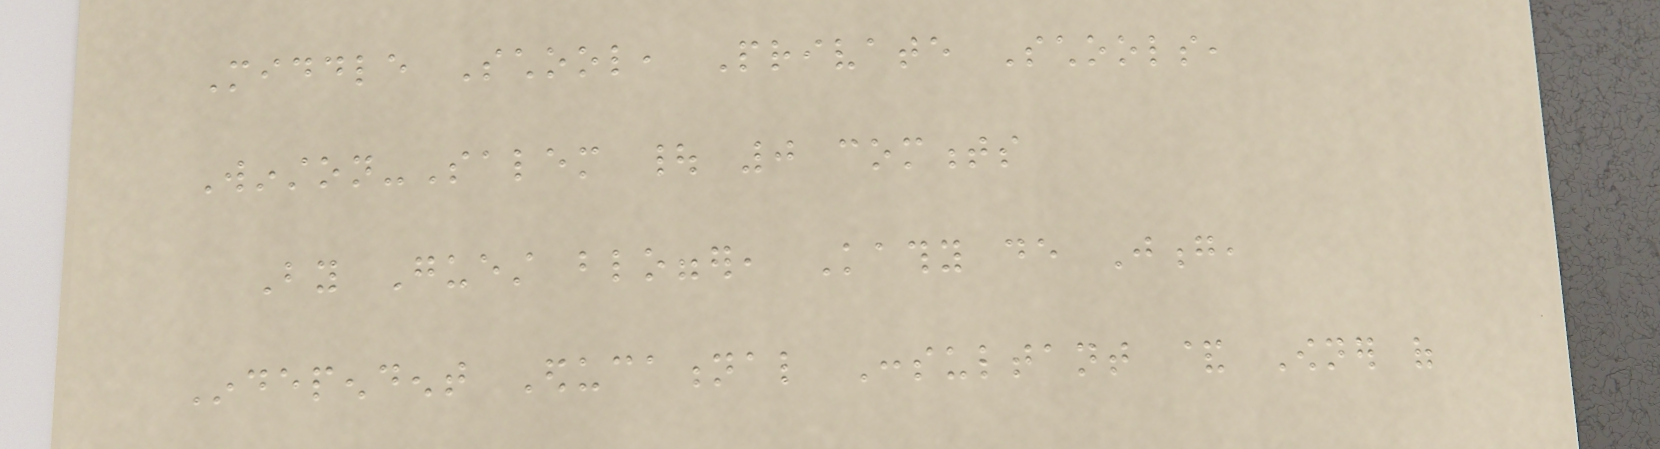Middle School, Private Schools,
Winston-Salem | 0 comments
By Guest blogger, Kathy de Jong,
Independent Educational Consultant & Owner of
